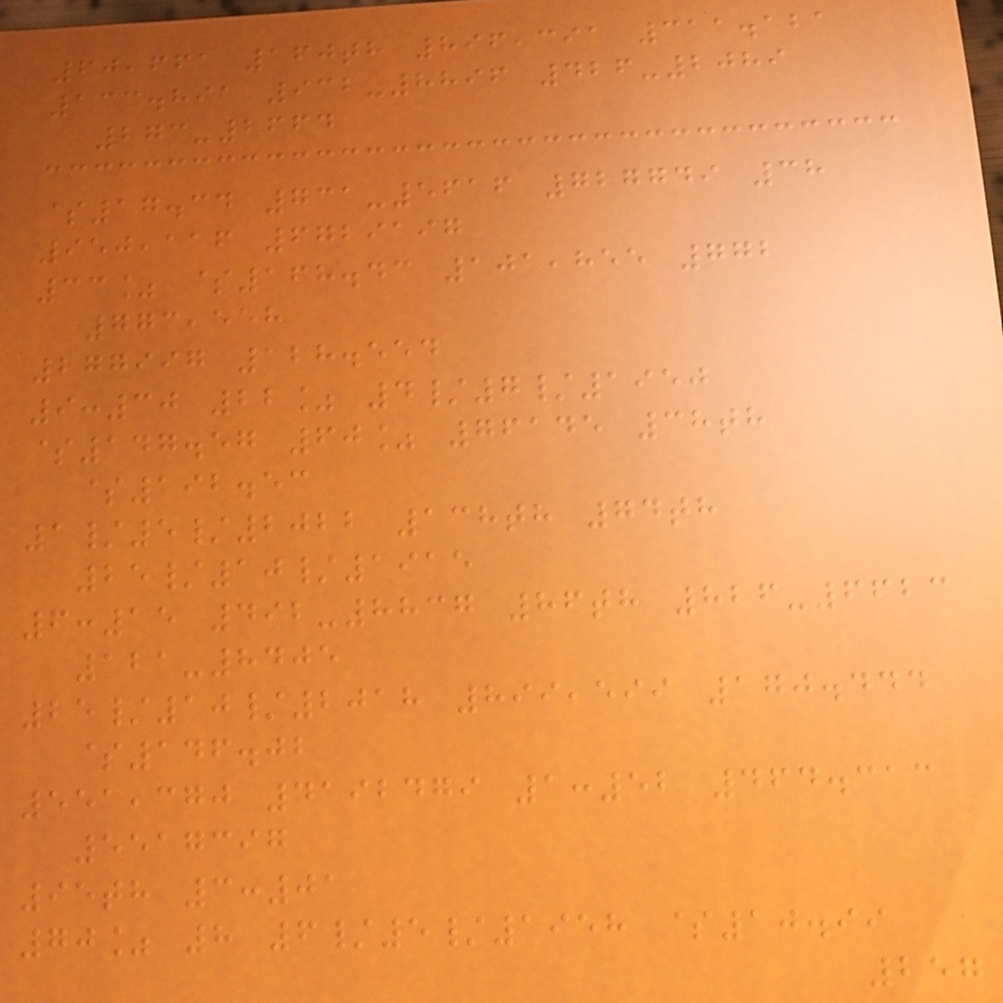60,661 160th 896,391 311.121
133.891 932-8896 426-2089
273-2664
$17.34 731-5616 727749 38
950,116 6729197
33% $168.43 101,855 772
773,558
277997 128.554
9:30 22% 4/7/1950
$147.57 60% 76145 38th
$192.53
1/5/2022 138th 74th
25/10/1915
6:15 492-8837 86th 826-6623
121-8405
25/10/2018 899,599 170.444
$146.02
551,370 4192479 1:52 464.313
5517397
95th 3:01
70% 8 6/5/1958 $10.99
257
